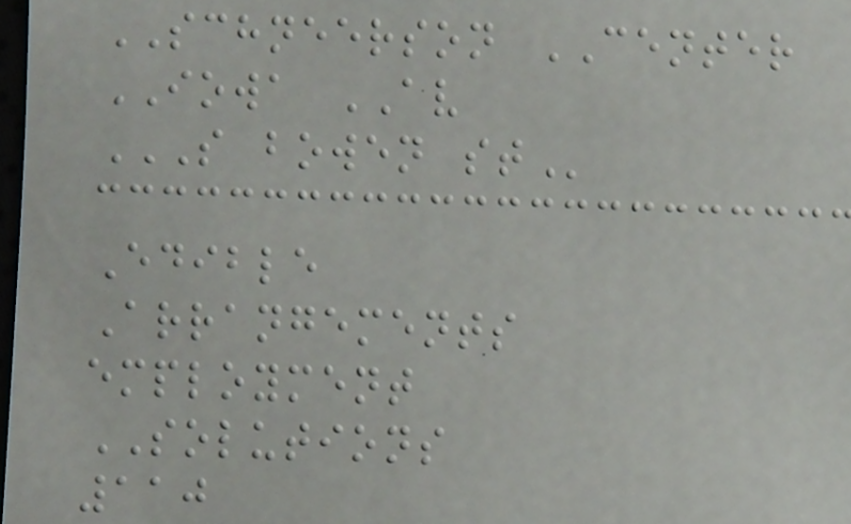SCHNEERSON CENTER
IOWA AV
S BOWEN ST
Edible
Arrangements
employment
SOLUTIONS
110
